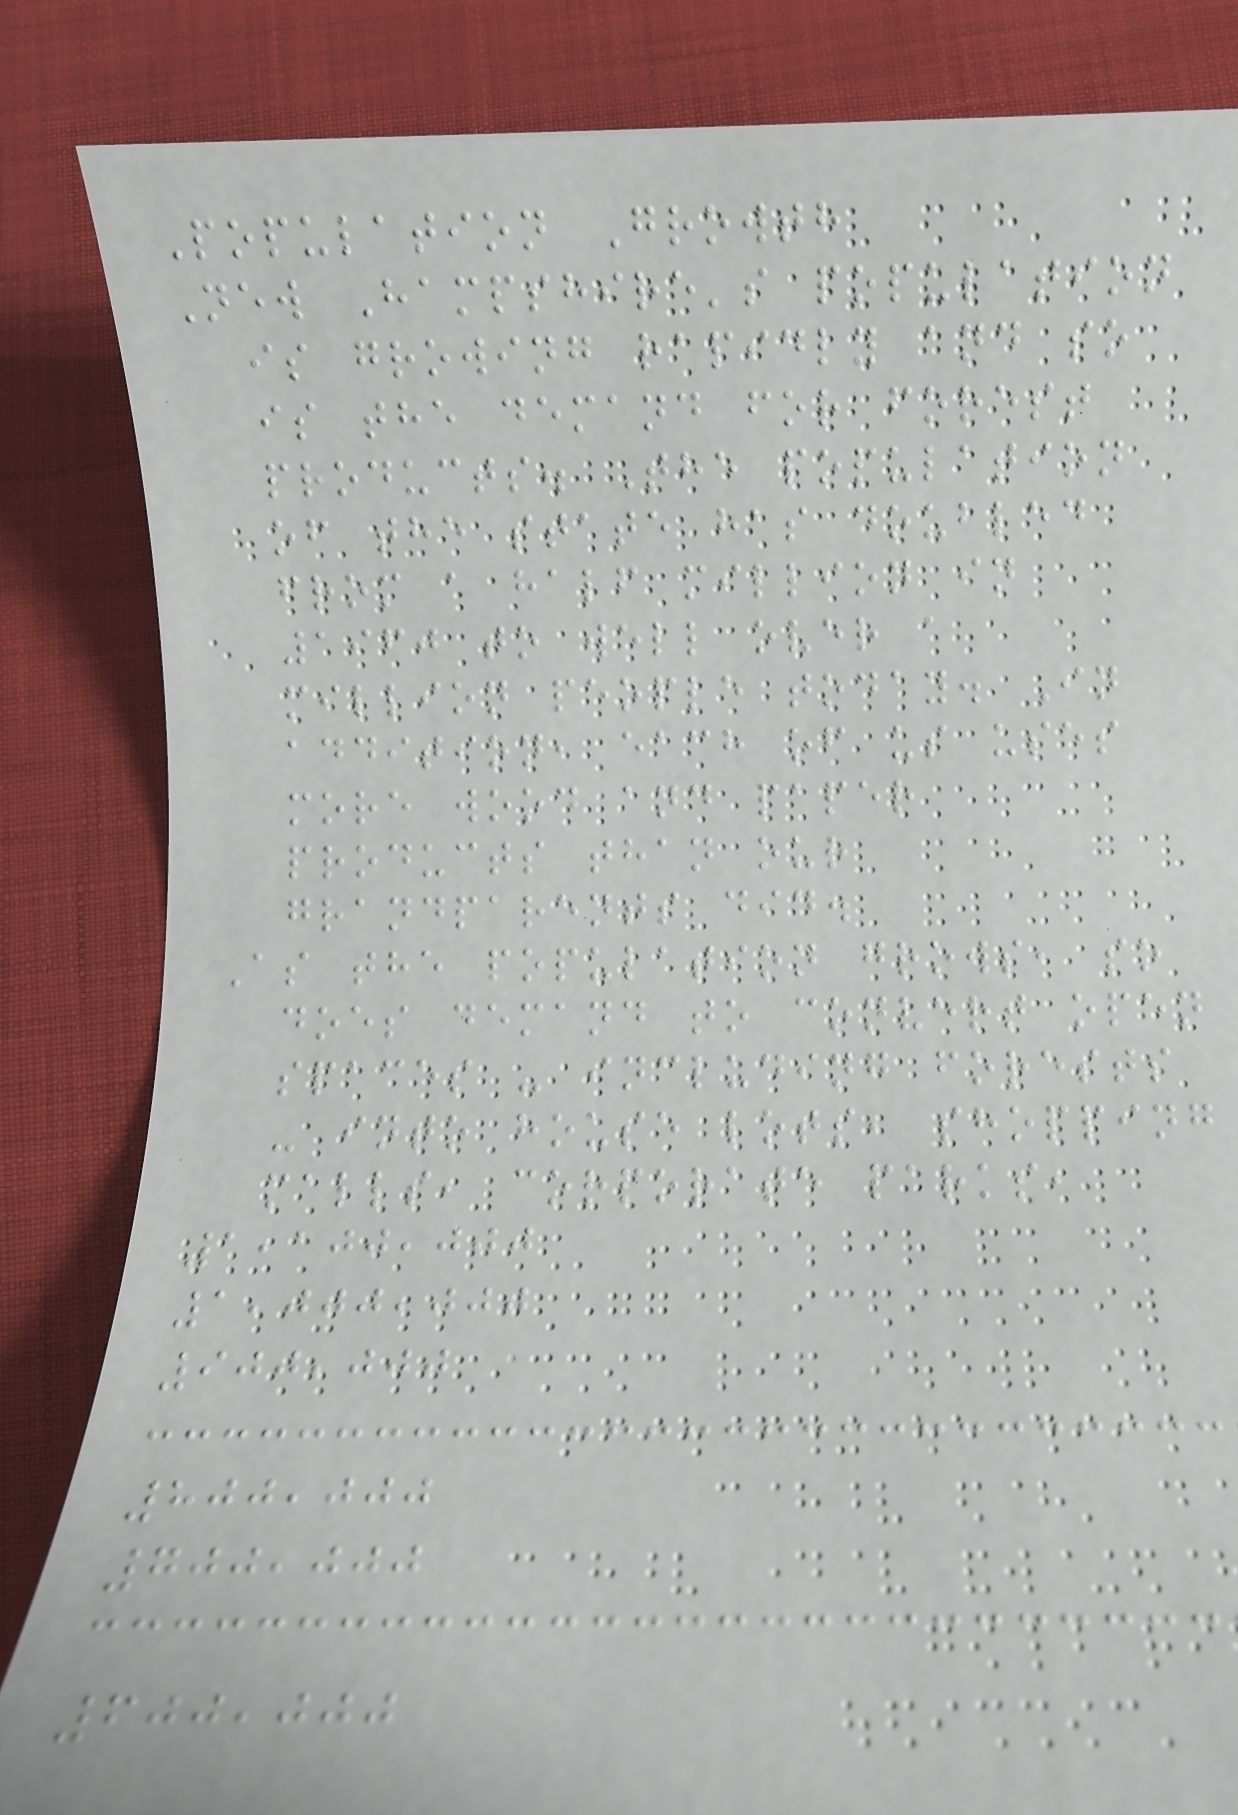Population Growth
New Hampshire's population
is growing rapidly and so
is the demand for forest
products. The population
of the state has doubled
from a half million in
1960 to well over a
million people today. In
addition, each of us uses
more wood and paper
products than our
grandparents did.
As the population grows, so
does demand to convert open
spaces - including forests
- into house lots, shopping
malls, corporate parks,
1,100,000
1,000,000
900,000
800,000
700,000
600,000
